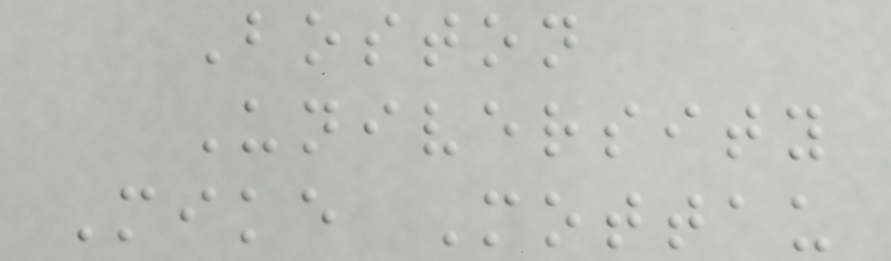Boston
University
Mike Mottau
